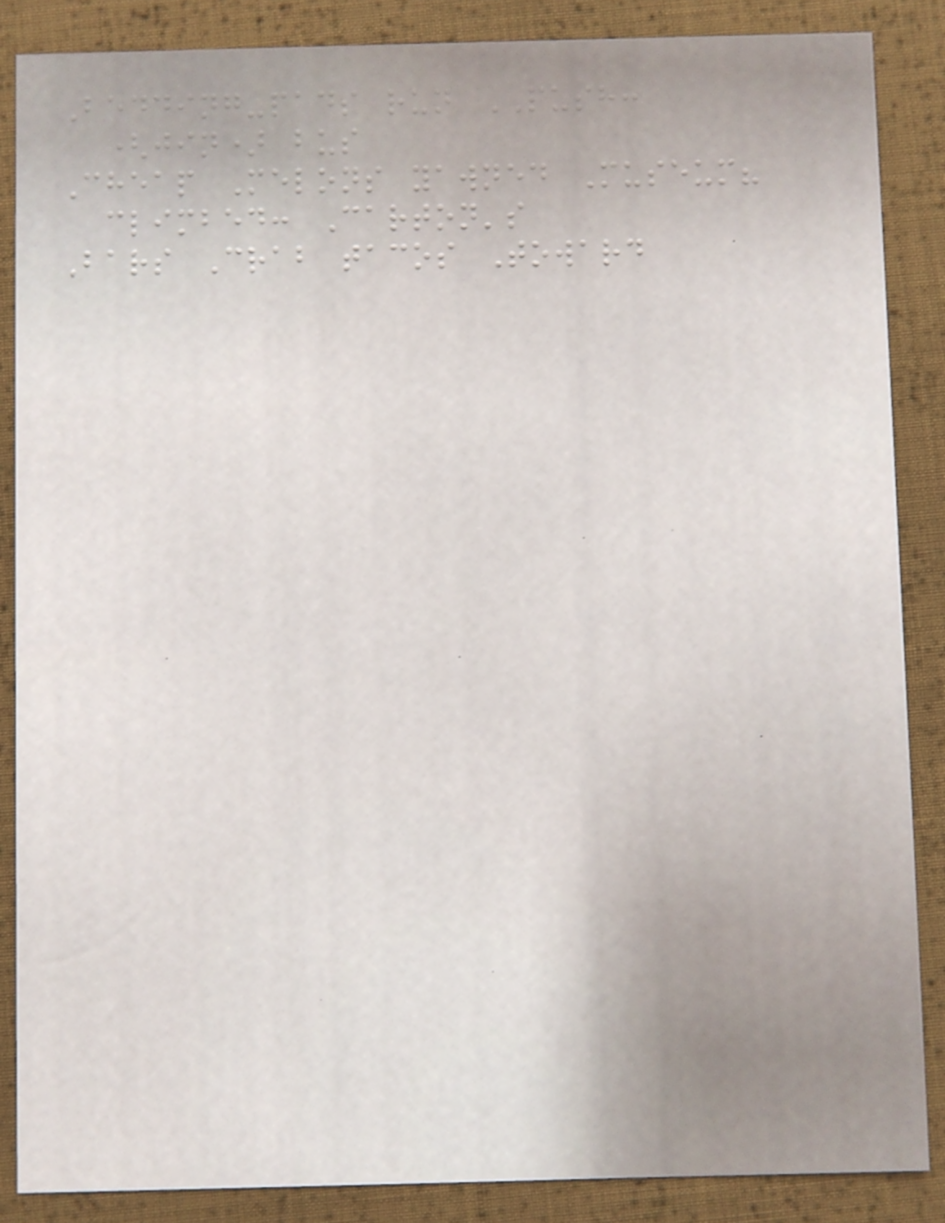Bedding-pads run PUSH:
(jin) bus
Cheap Melons yawned Museum?
climbed: Carton's
Bars Crab tacos Toward
